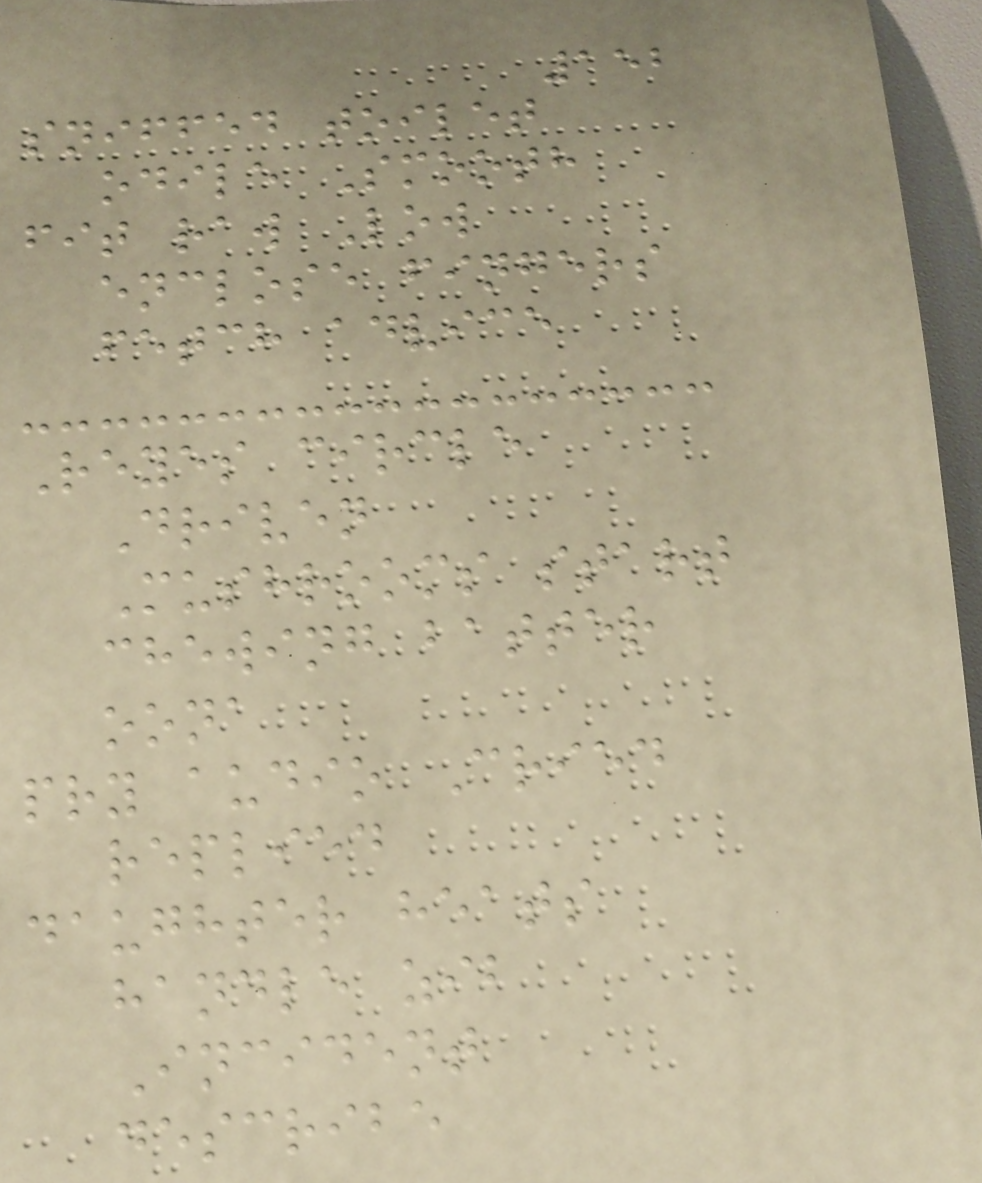152
sniffed toilet
odile Smooth
fit raw Low
enclose fingers
fetch advice
Reyes circle
Driven
Mushrooms start
chewing batter
oona
pry audio Cried
replied
daughter heats
handle zib
Incident
describe
